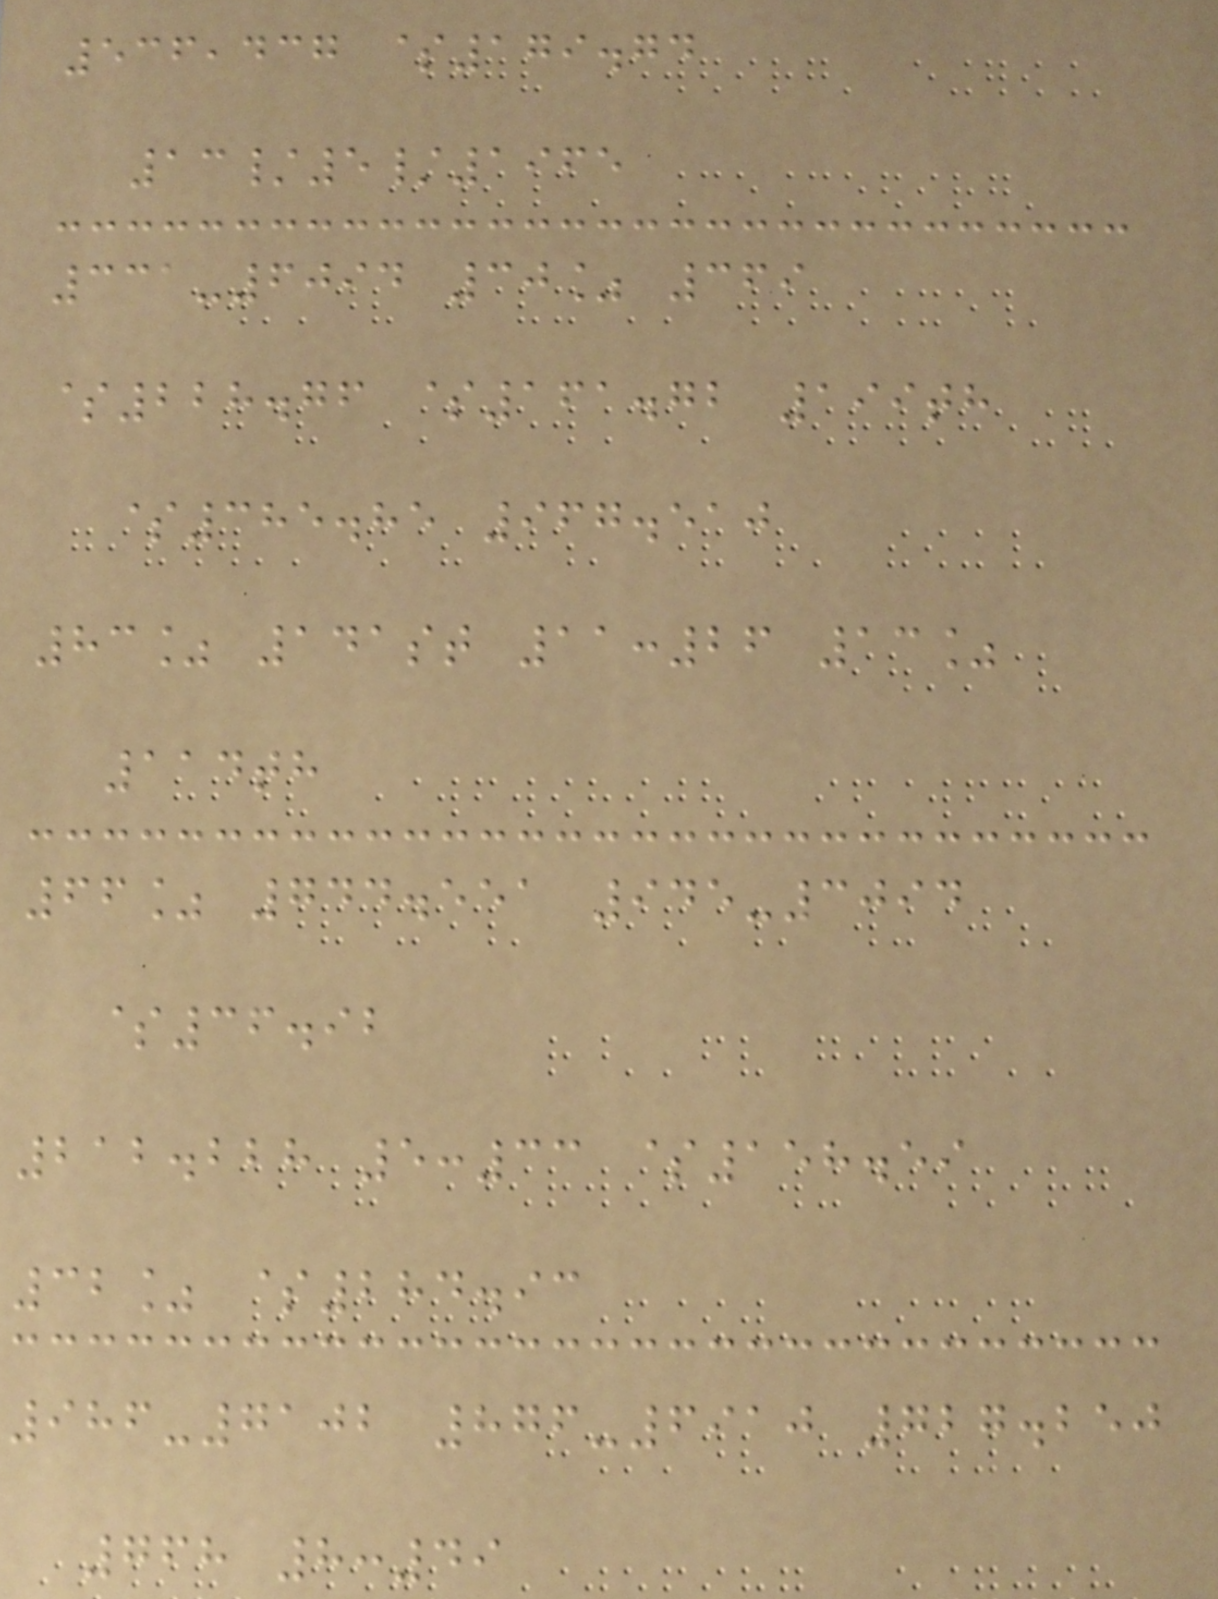536,437 $179.74
13/5/1965
331-6094 30% 369
$228.76 $161.72 199th
$385.85 967.510
83% 141st 11:26 13%
114th
66% 744.551 945-3094
$36.92
212.228 5:33 $158.59
32% $284.93
986-7102 876-6910 727.250
768 8:49
